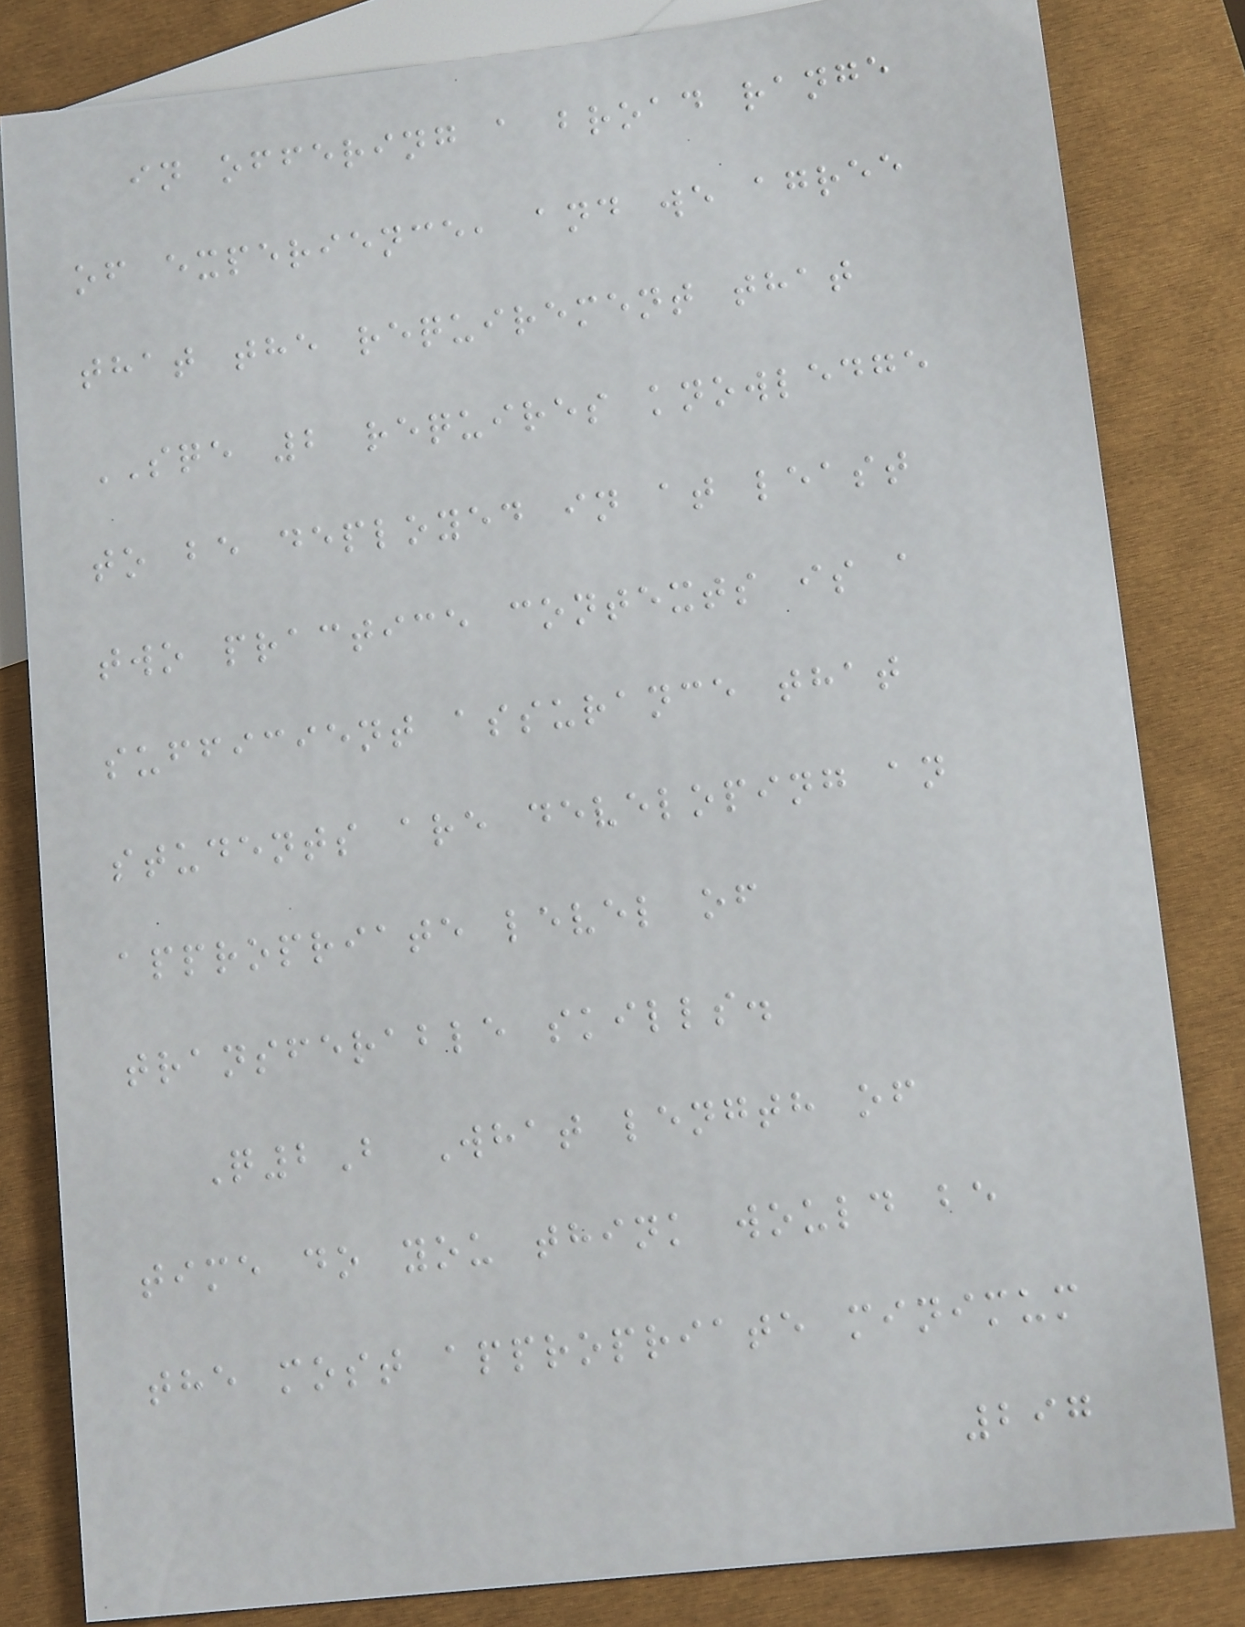in offering a broad range
of experience, and we agree
that the requirement that
SQE 2 requires knowledge
to be deployed in at least
two practice contexts is a
sufficient assurance that
students are developing an
appropriate level of
transferable skills.
Q2B What length of
time do you think would be
the most appropriate minimum
297
